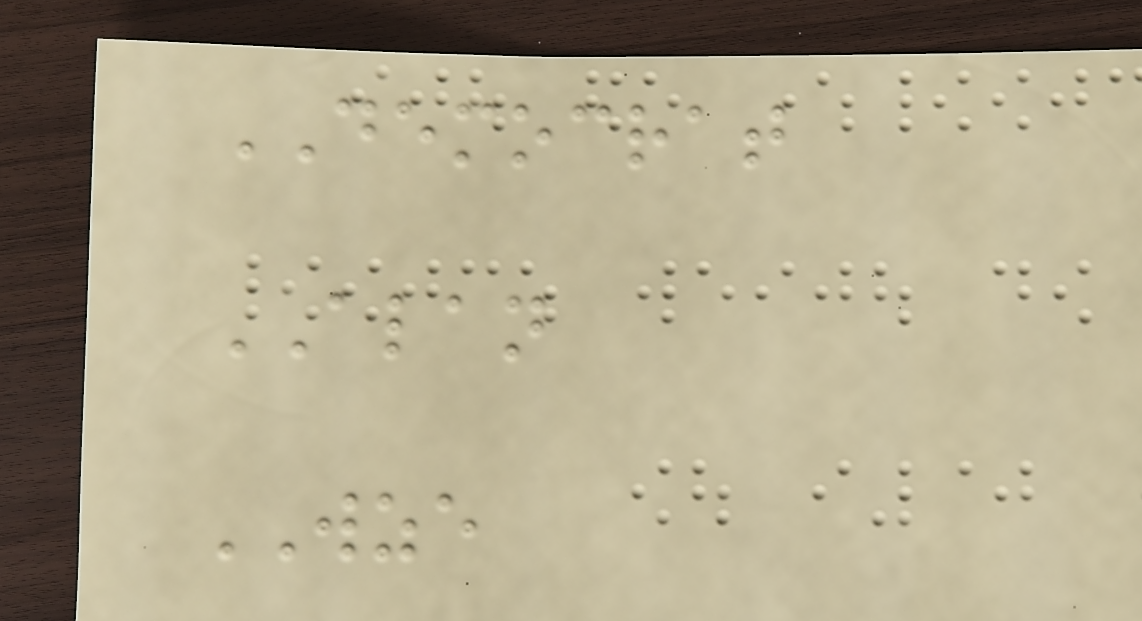DEMOCRAT
ALAN
WZE
